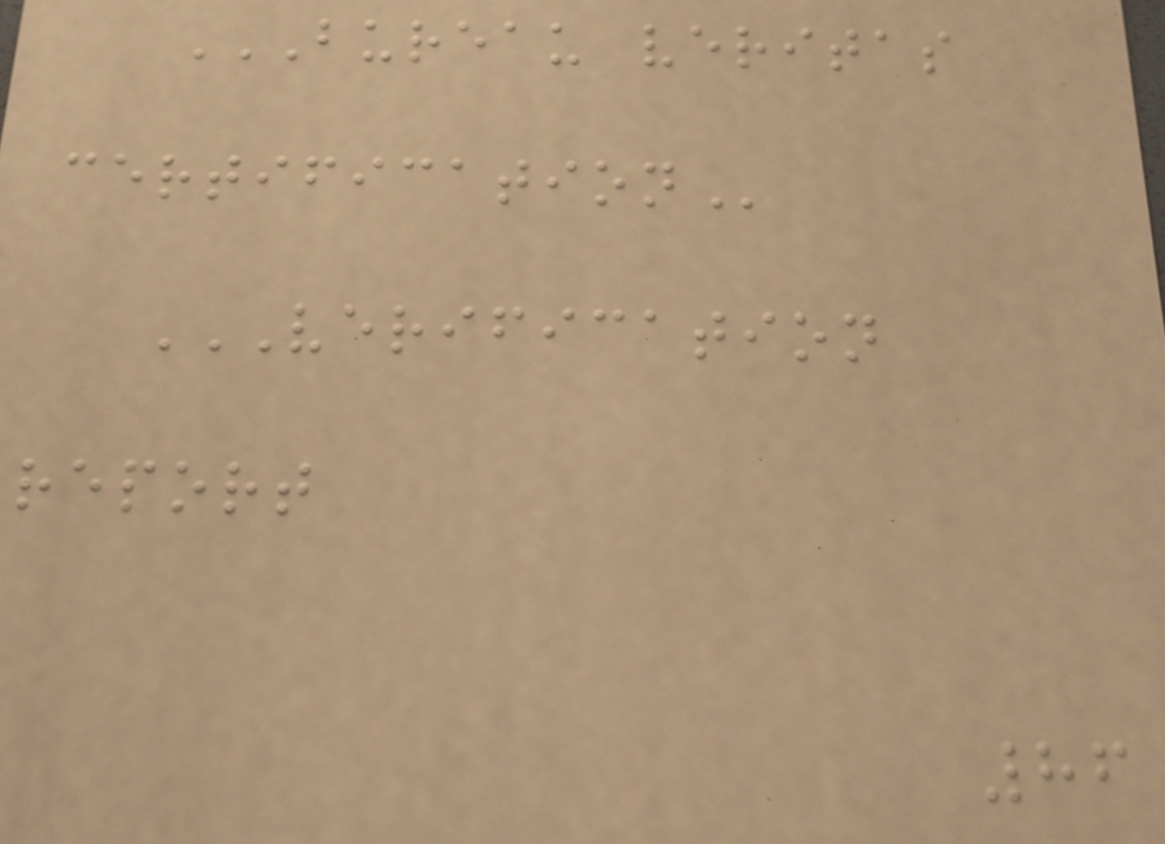BUREAU VERITAS
CERTIFICATION
VERIFICATION
REPORT
86
